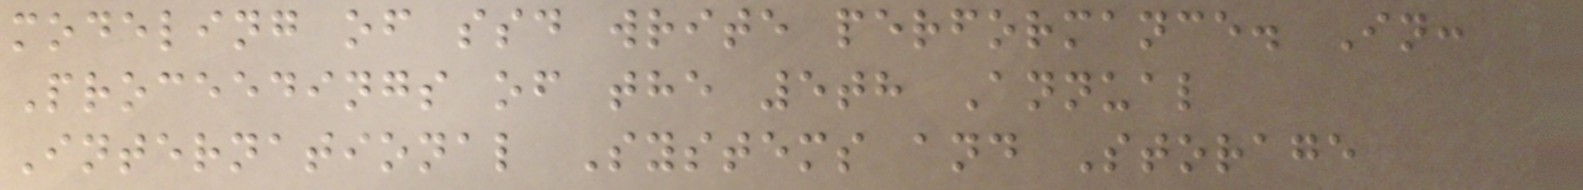modeling of ssd write performance. In:
Proceedings of the 5th Annual
International Systems and Storage
